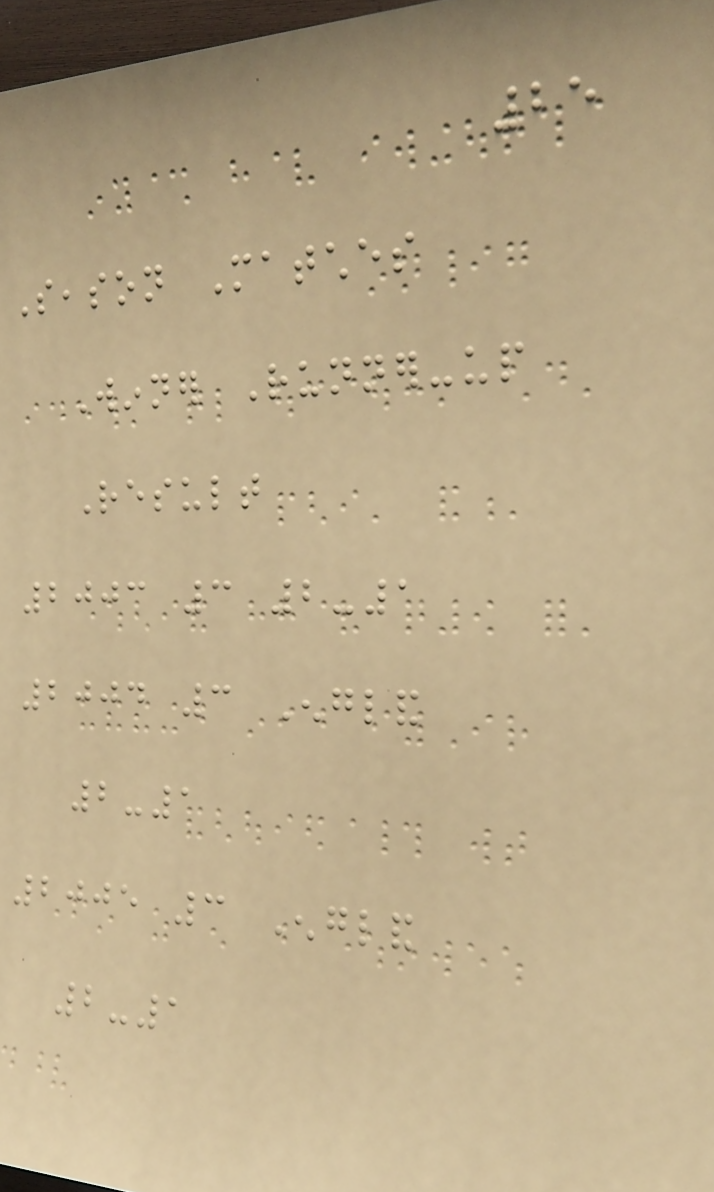25
Season Matches
Winner Runner-up
Result
2003 3 2-1
2004 3 England
2-1
2005 3 England
2-1
